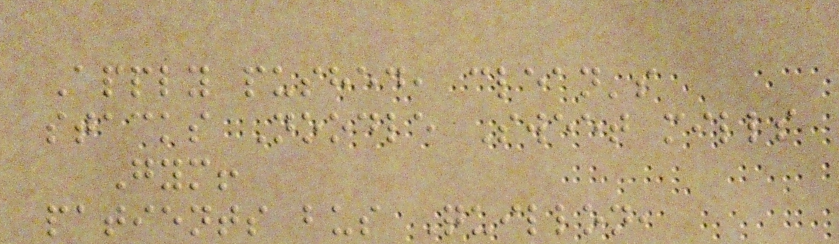Apply pushed, clean's
stacks Noodle Sweet mills
Gym!
patients bus Quillon,
